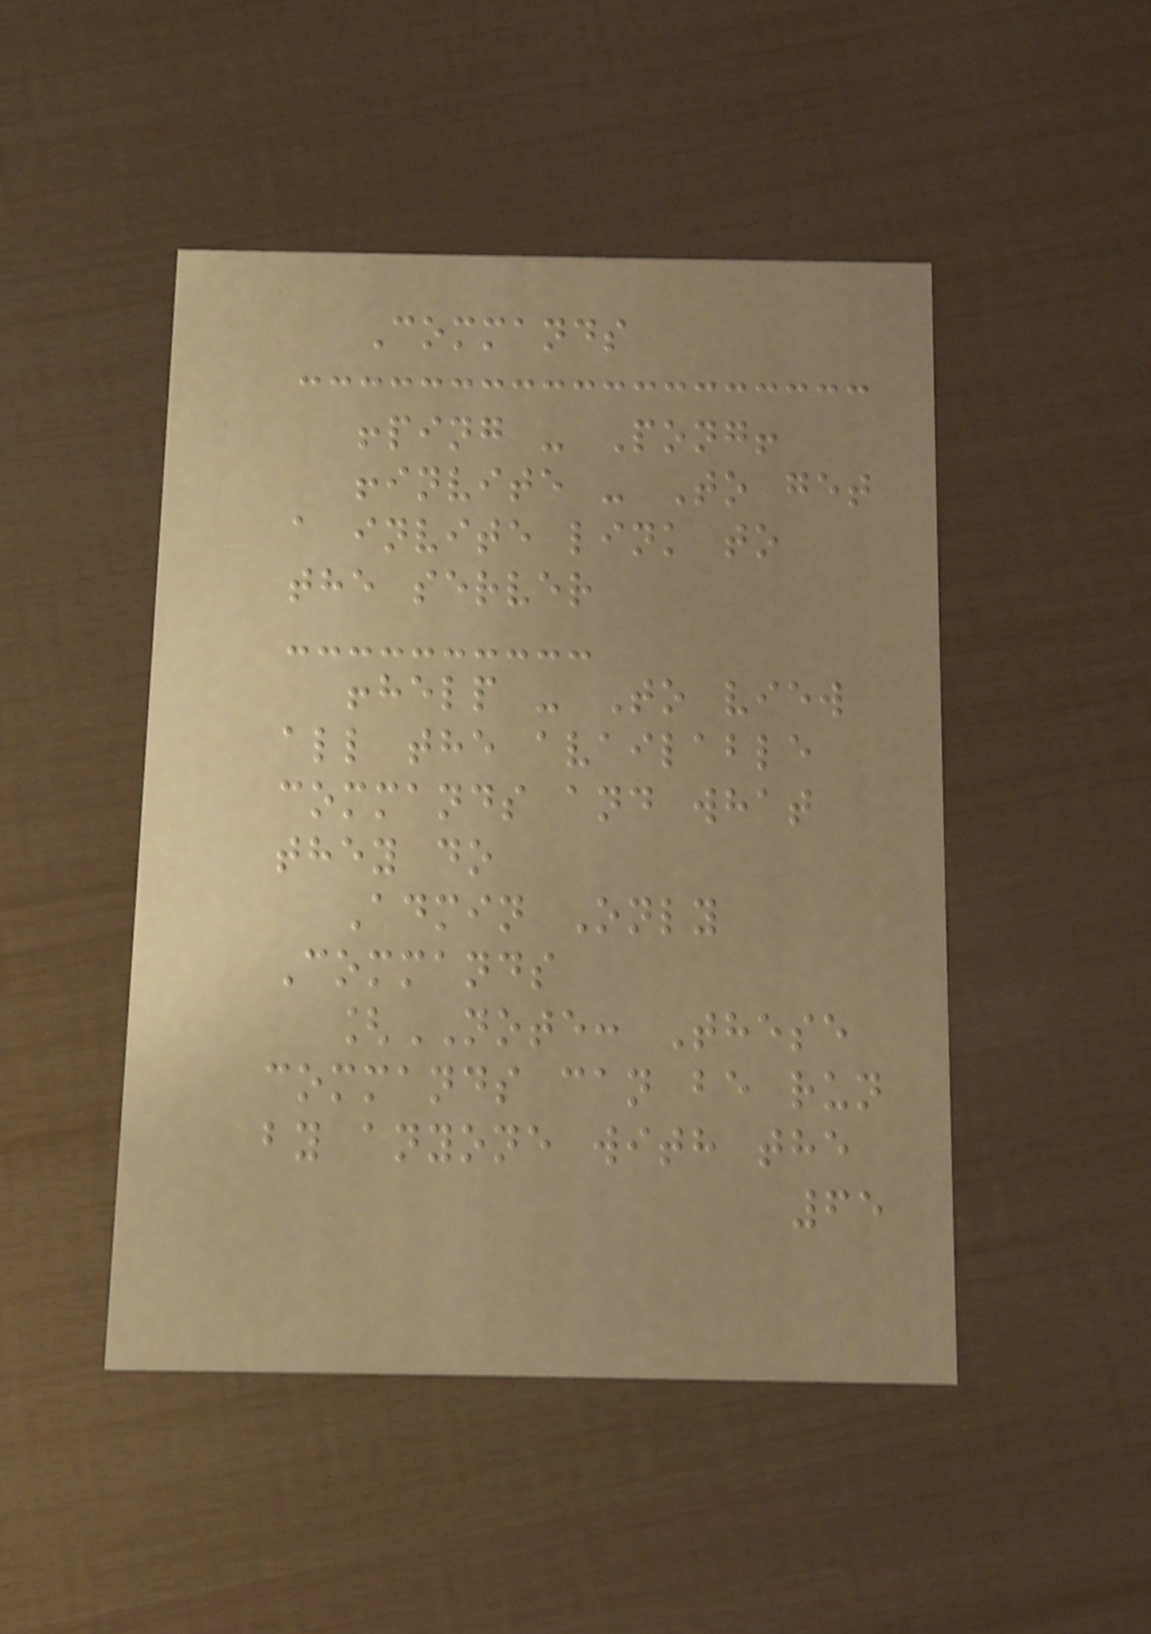Commands
!ping - Pong!
!invite - To get
a invite link to
the server
!help - To view
all the available
commands and what
they do
Admin Only
Commands
[NOTE: These
commands can be run
by anyone with the
65
